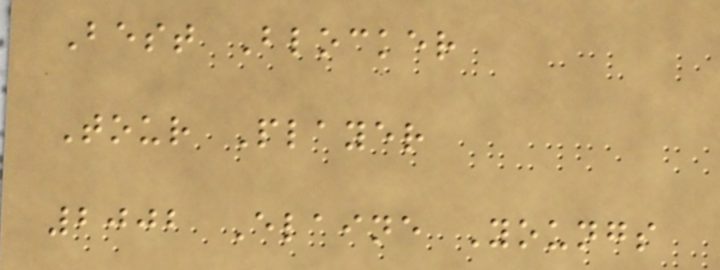Best Blocker
Tour Player
2002 Elaine Youngs
